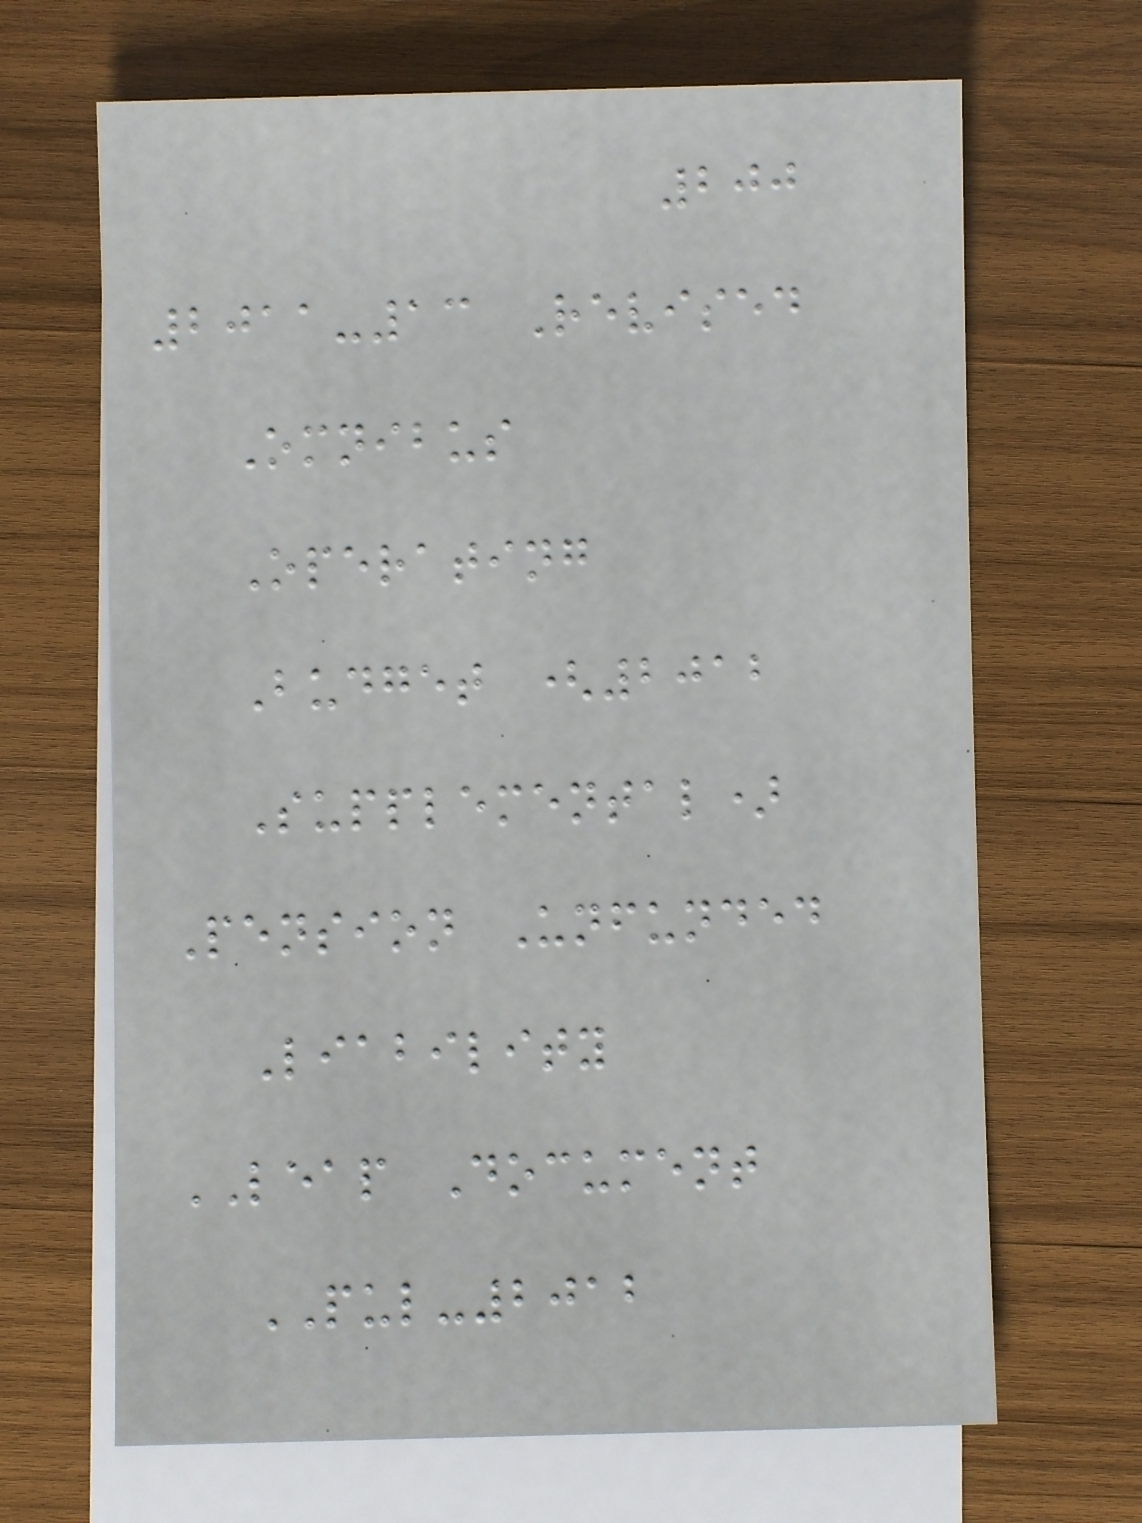200
2011-13 Revised
Omnibus
Operating
Budget (2012
Supplemental)
Pension Unfunded
Liability
LEAP Document
PUL-2012
